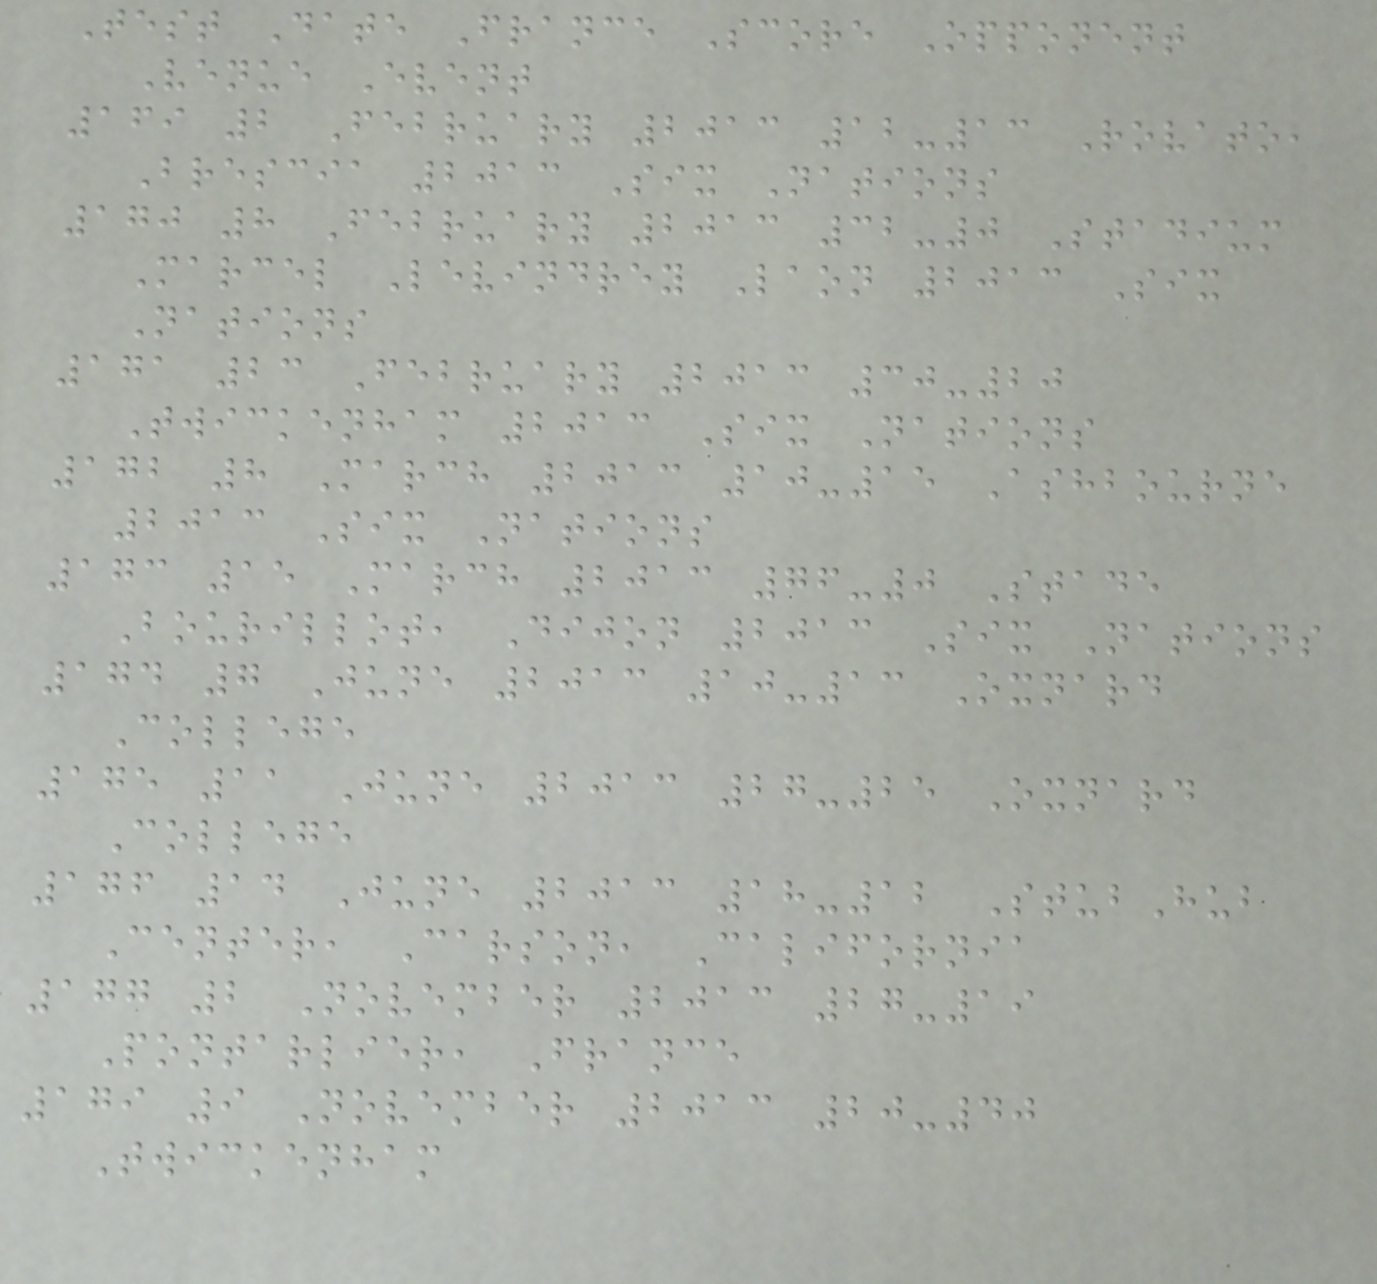Test Date France Score Opponent
Venue Event
169 2 February 2013 12-13 Rovato,
Brescia 2013 Six Nations
170 8 February 2013 32-0 Stadium
Marcel Levindrey Laon 2013 Six
Nations
171 23 February 2013 30-20
Twickenham 2013 Six Nations
172 8 March 2013 10-15 Ashbourne
2013 Six Nations
173 15 March 2013 76-0 Stade
Bourillot, Dijon 2013 Six Nations
174 7 June 2013 10-13 Oxnard
College
175 11 June 2013 27-25 Oxnard
College
176 14 June 2013 18-12 StubHub
Center, Carson, California
177 2 November 2013 27-19
Pontarlier, France
179 9 November 2013 20-40
Twickenham
